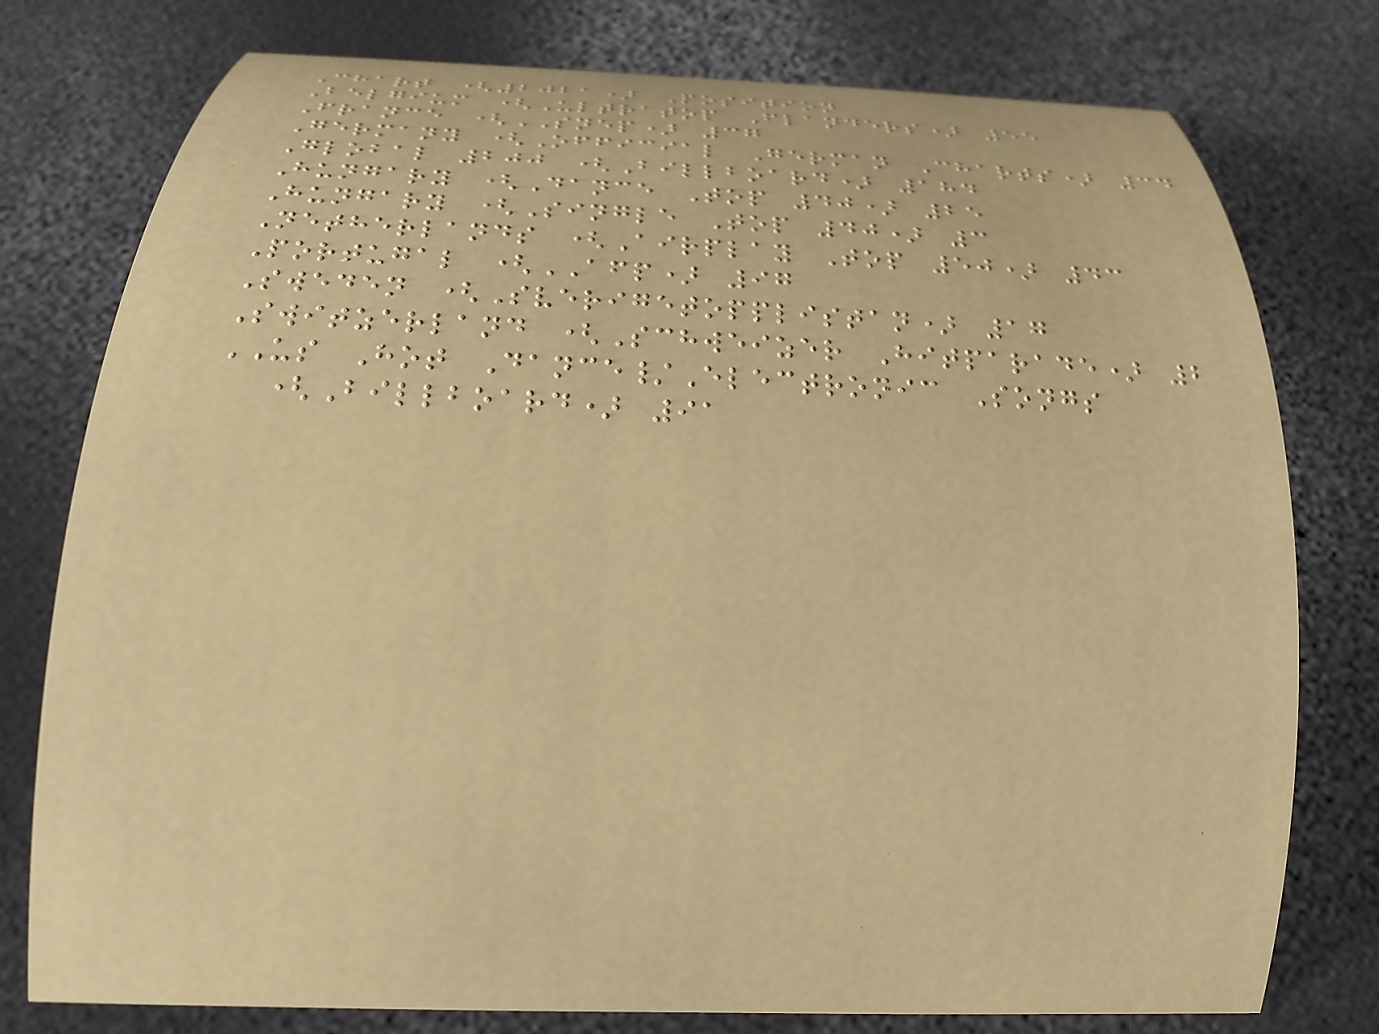Chart (2021) Position
Belgium (Ultratop Flanders) 55
France (SNEP) 37
Germany (Official German Charts) 34
Global 200 (Billboard) 184
Hungary (Dance Top 40) 25
Hungary (Single Top 40) 3
Netherlands (Airplay Top 50) 43
Portugal (AFP) 97
Sweden (Sverigetopplistan) 17
Switzerland (Schweizer Hitparade) 2
US Hot Dance/Electronic Songs
(Billboard) 91
